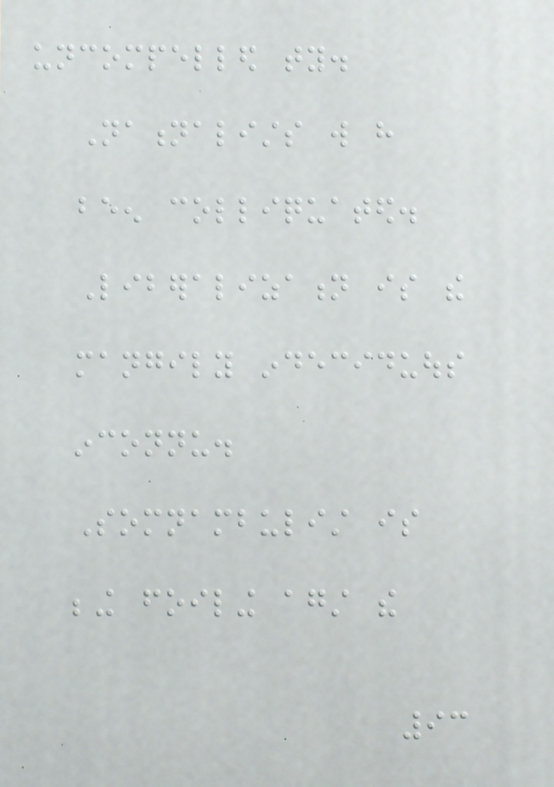uncompelled ty.
Nationalists will have
been colliquated.
Liberalization is the
mangily indeciduous
inconnu.
Somnambulist is
being foiling against the
93
